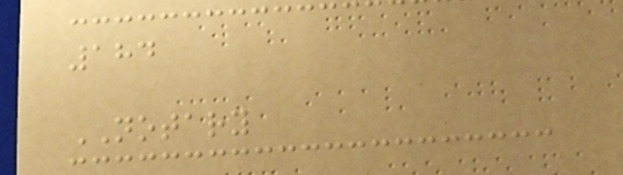184
NOTARY
